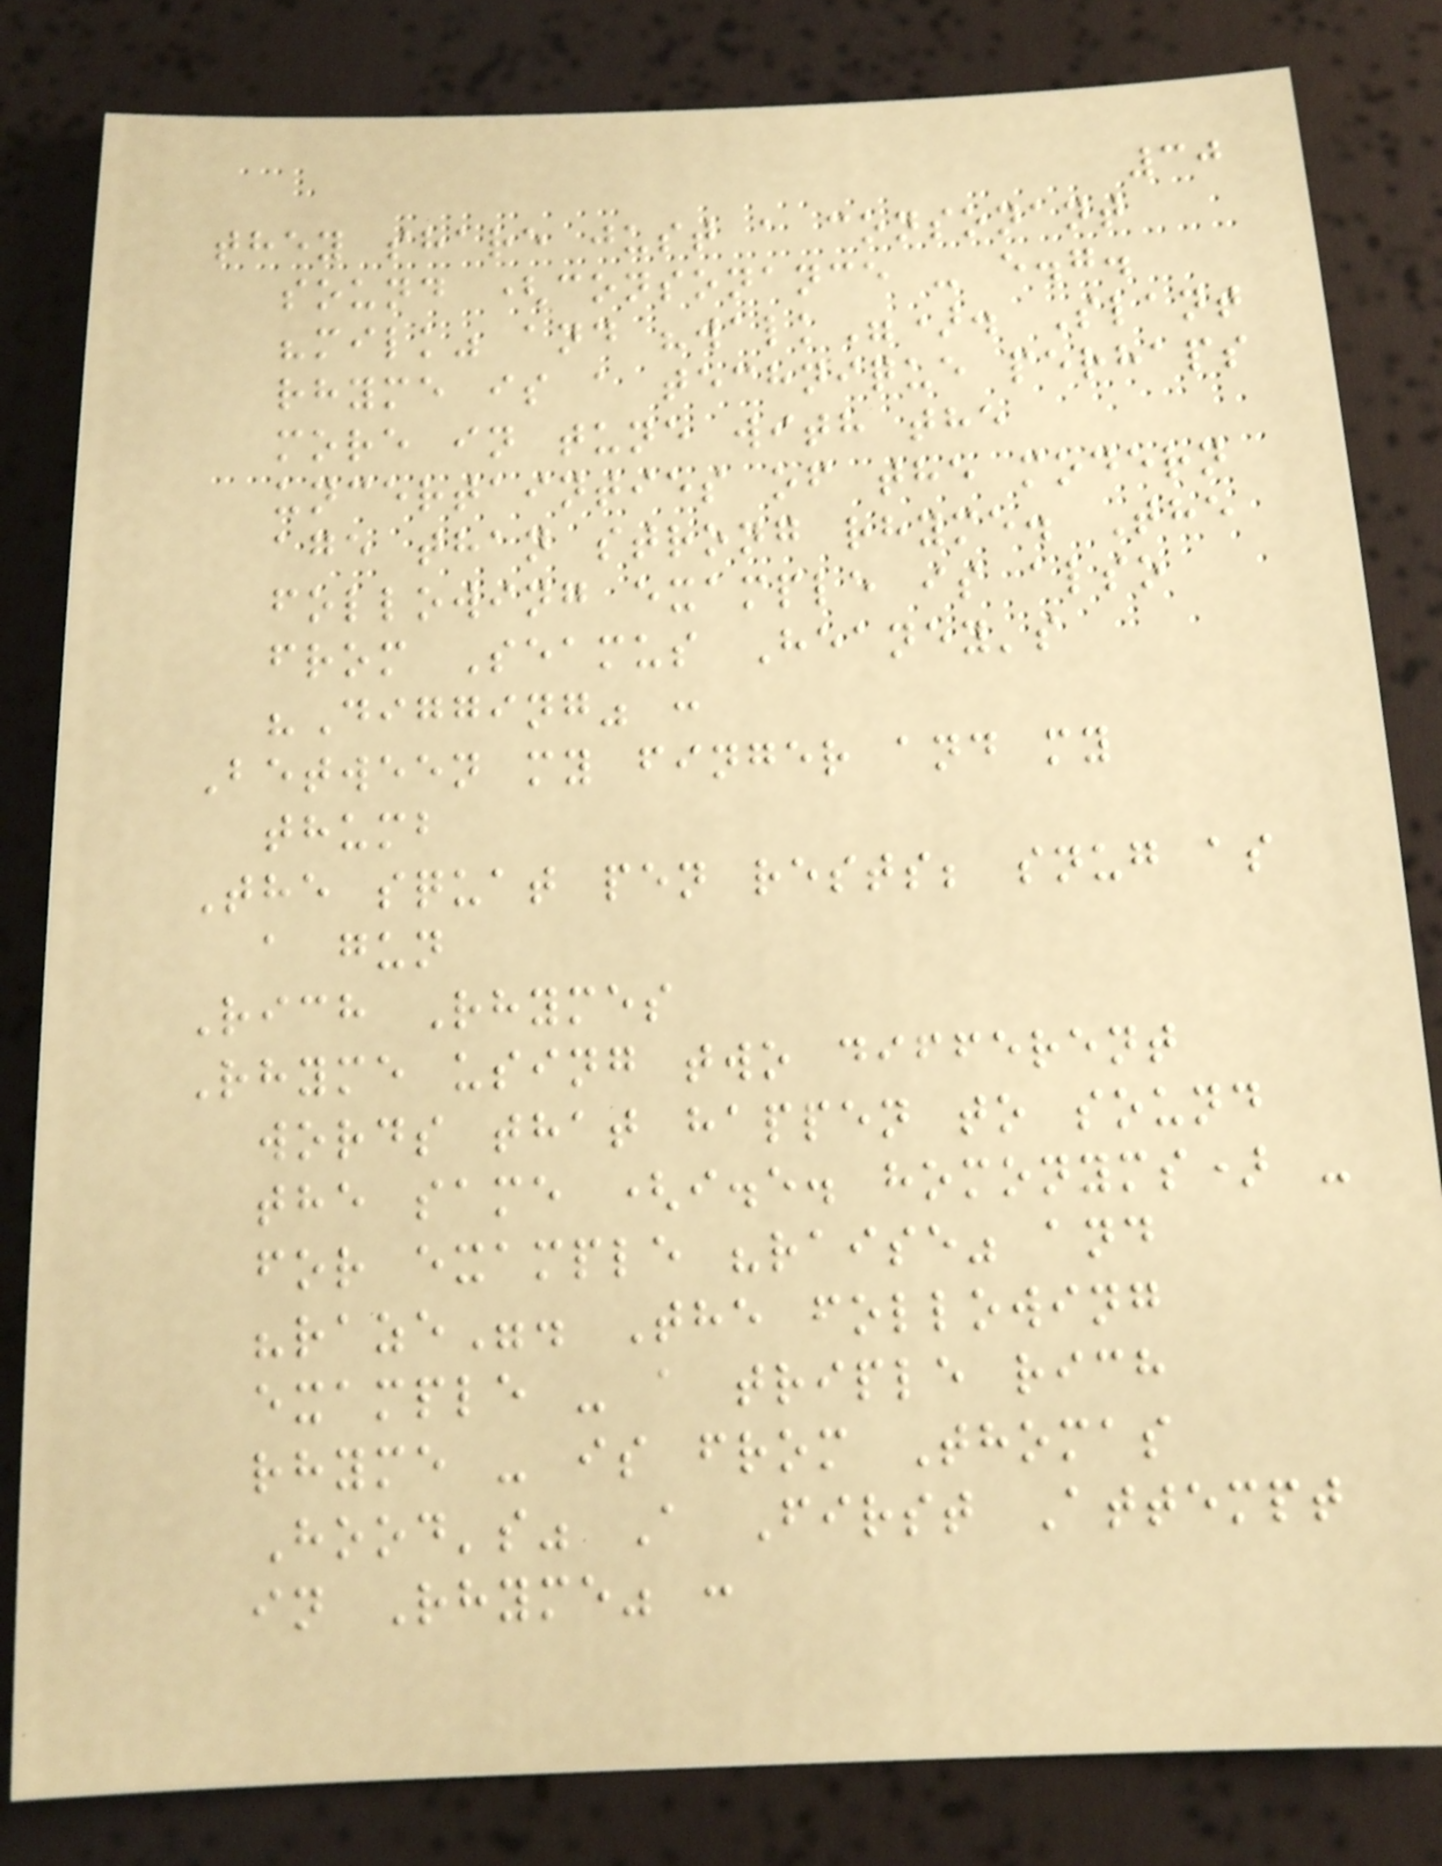30
they share just a consonant
sound (consonance - e.g.
"milk" and "walk"). Slant
rhyme is a technique perhaps
more in tune with the
uncertainties of the modern
age than strong rhyme. The
following example is also
from Seamus Heaney's
"Digging" :
Between my finger and my
thumb
The squat pen rests; snug as
a gun
Rich Rhymes
Rhyme using two different
words that happen to sound
the same (i.e. homonyms) -
for example "raise" and
"raze". The following
example - a triple rich
rhyme - is from Thomas
Hood's" A First Attempt
in Rhyme" :
